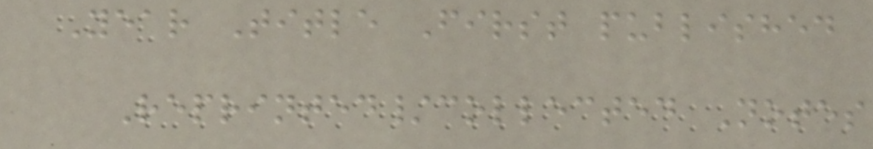Year Title First published
Reprinted/collected Notes
